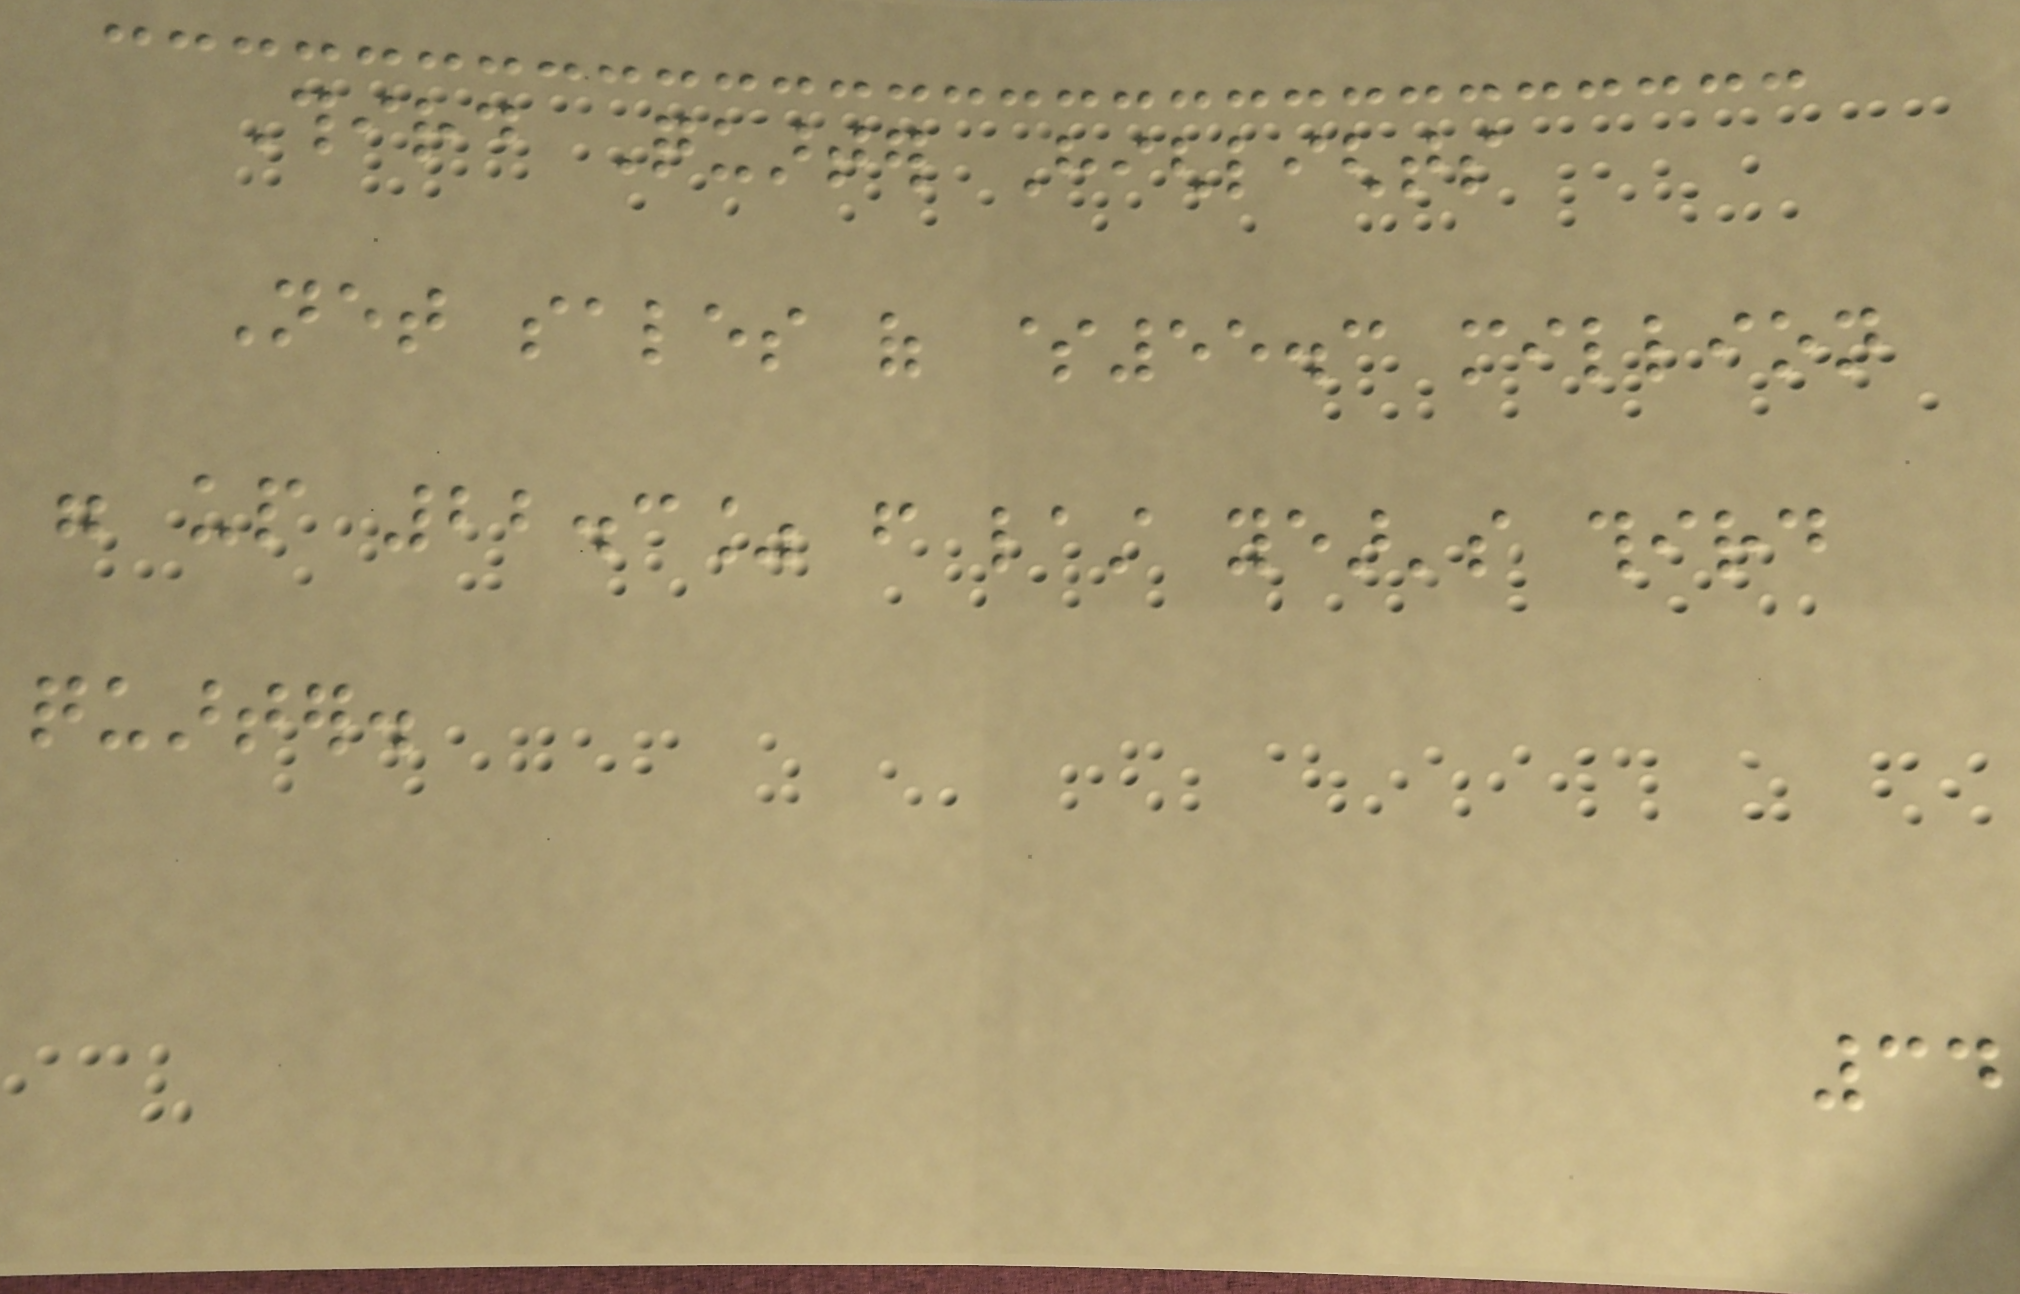Third Quarter Highlights
Net sales of $55.3 million
were up 22.3% from last year's third
quarter.
34
